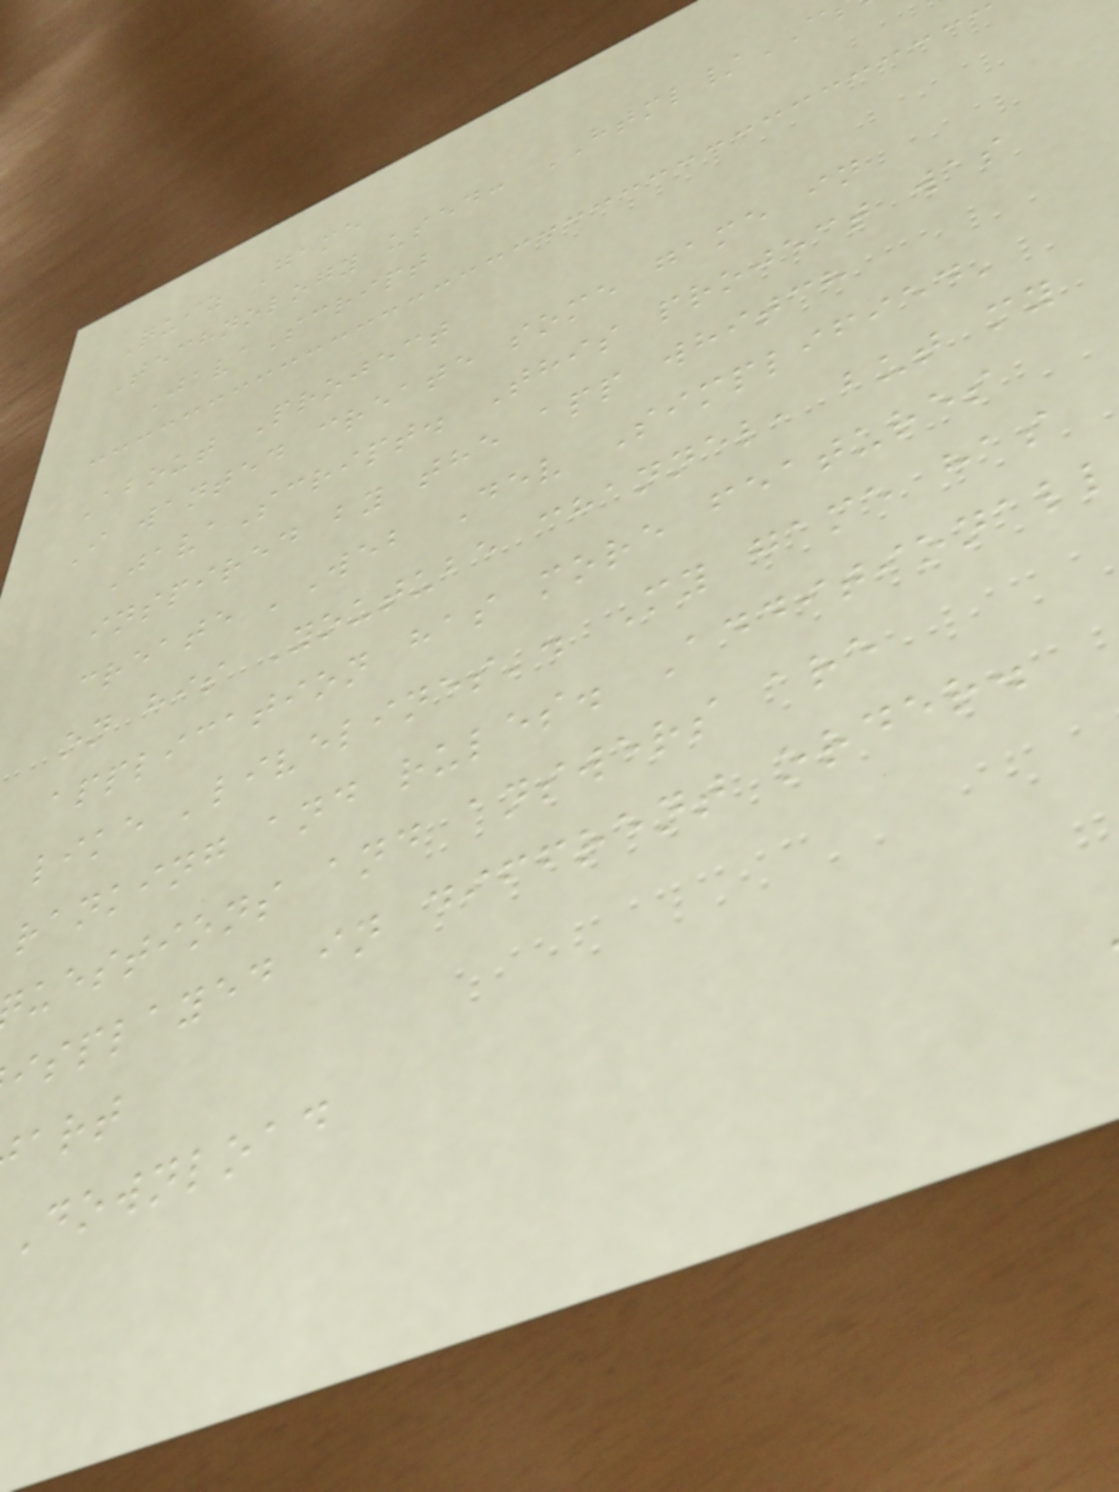Quiz Game
Technology used: HTML/
JavaScript
About Project
I wanted create some game in
JavaScript. This project was
inspired by the app whitch
create 'Web Dev Simplified'
on his Youtube channel, but my
application has more features
like 'livelines'. My game has
ranking and rules. Additionall
uestions and answers are
isplayed in diffrent order.
Download
